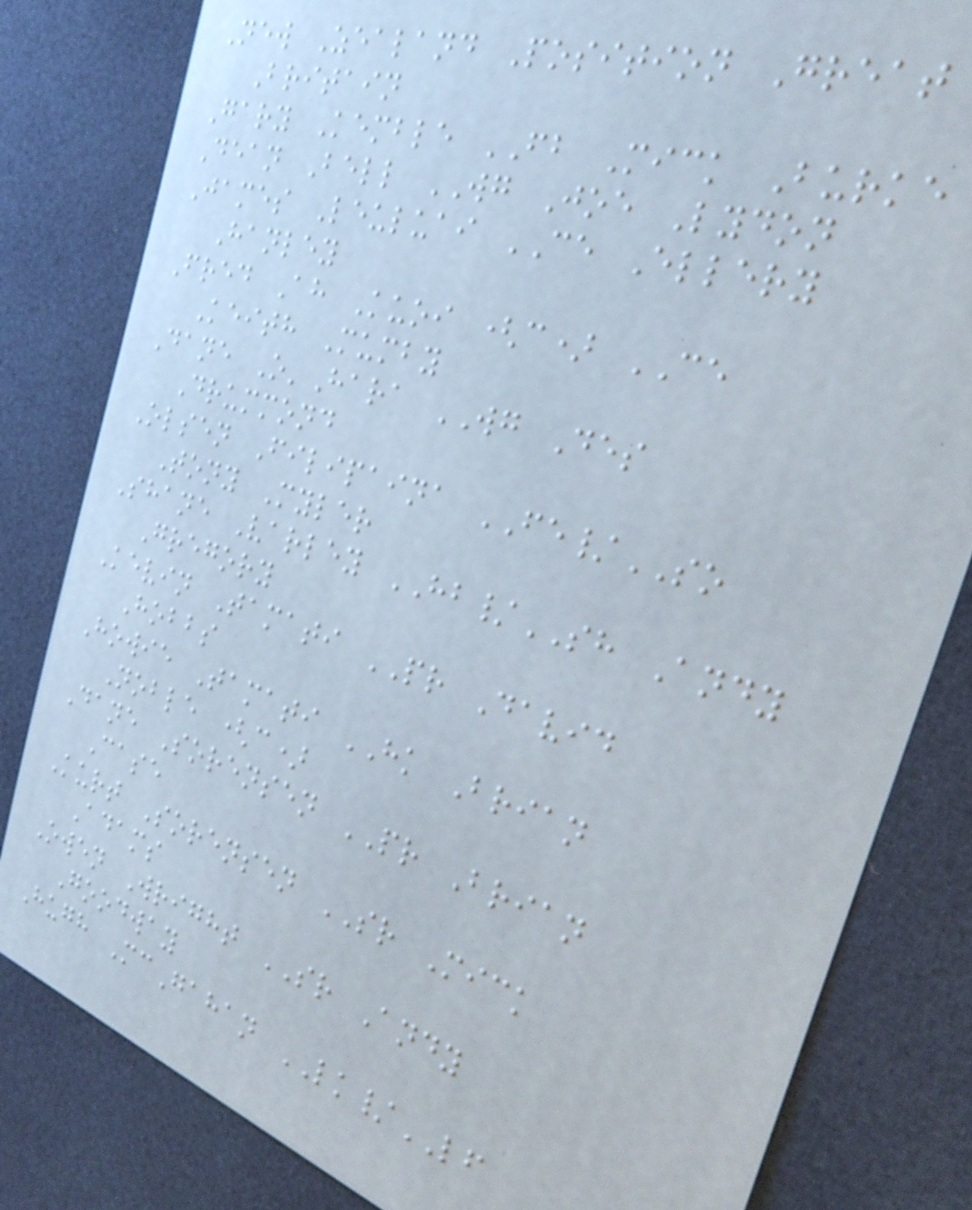New Zealand Position Great
Britain
Gary Kemble FB Mick Burke
Dean Bell WG Joe Lydon
James Leuluai CE Ellery
Hanley
Fred Ah Kuoi (c) CE
Keith Mumby
Dane O'Hara WG Des
Drummond
Olsen Filipaina FE/SO
Tony Myler
Shane Varley HB/SH Andy
Gregory
Kevin Tamati PR David
Hobbs
Howie Tamati HK Brian
Noble (c)
Dane Sorensen PR Brian
Case
Kurt Sorensen SR Mick
Adams
Owen Wright SR Andy
Goodway
Hugh McGahan LK/LF
